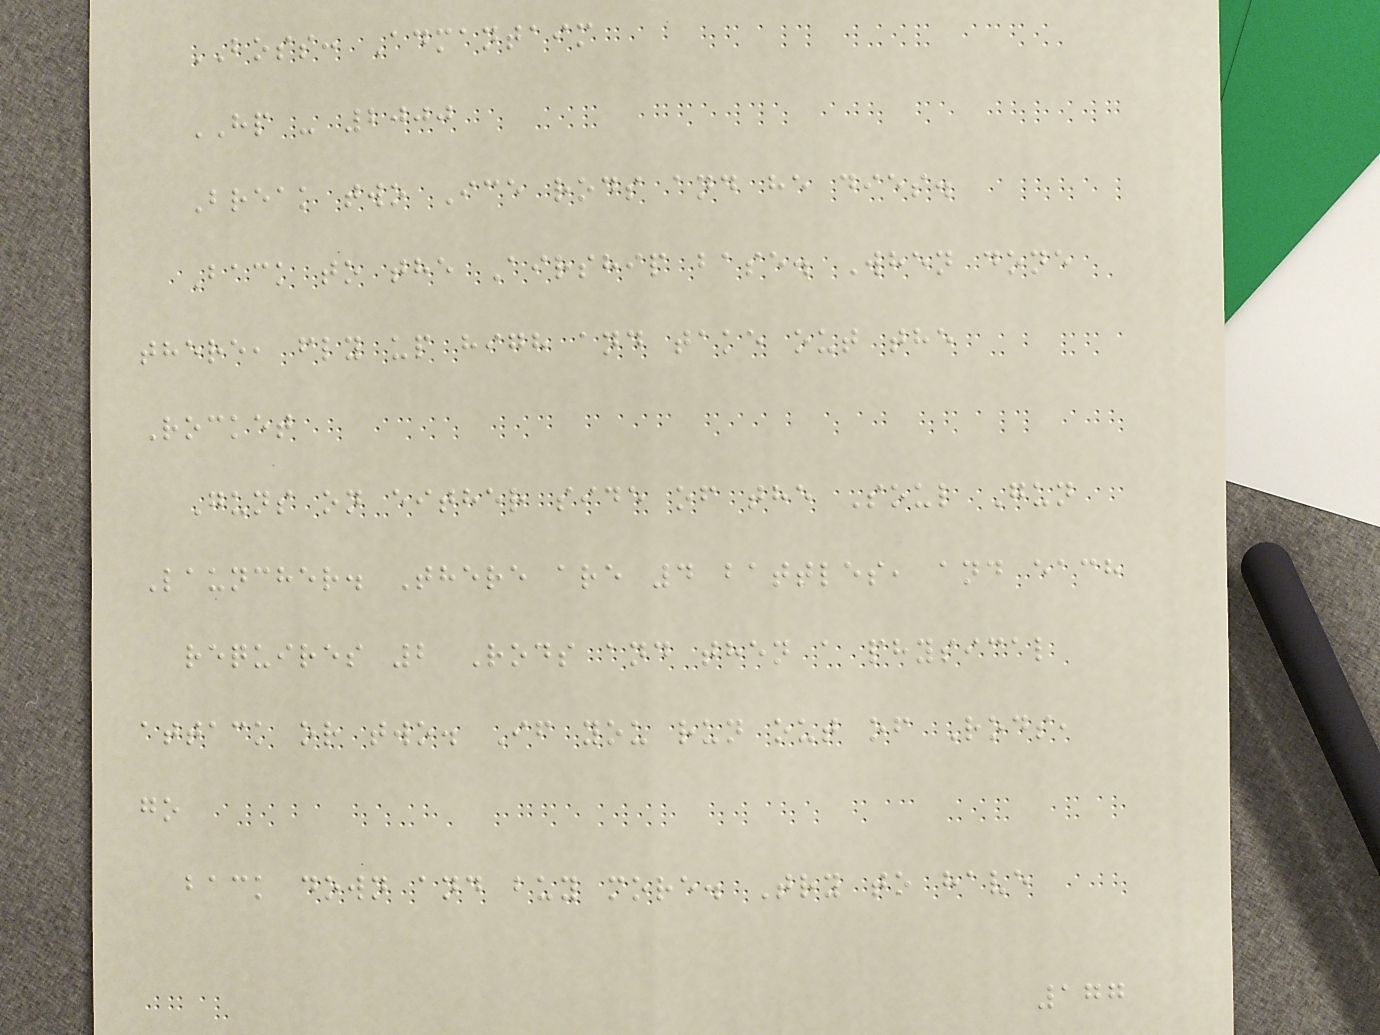BOSS: Admantaim
HP - 2000
Break two Ice rods and he dies.
Back to the Airship base. When done
there, fly up high and take out the
Rocket
Guns on either side of the Soul Gun
Launcher. There are 4 battles, and each
requires 2 Rods and then a physical
attack or two. If you run out of Rods,
go
back down and buy more. Try to have
177
